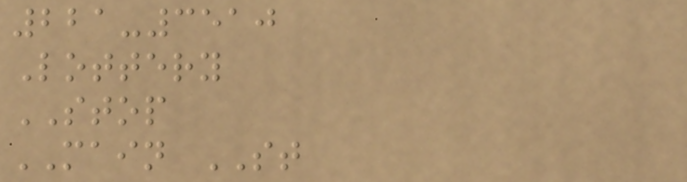221-3510
Lottery
STOP
MAIN ST
